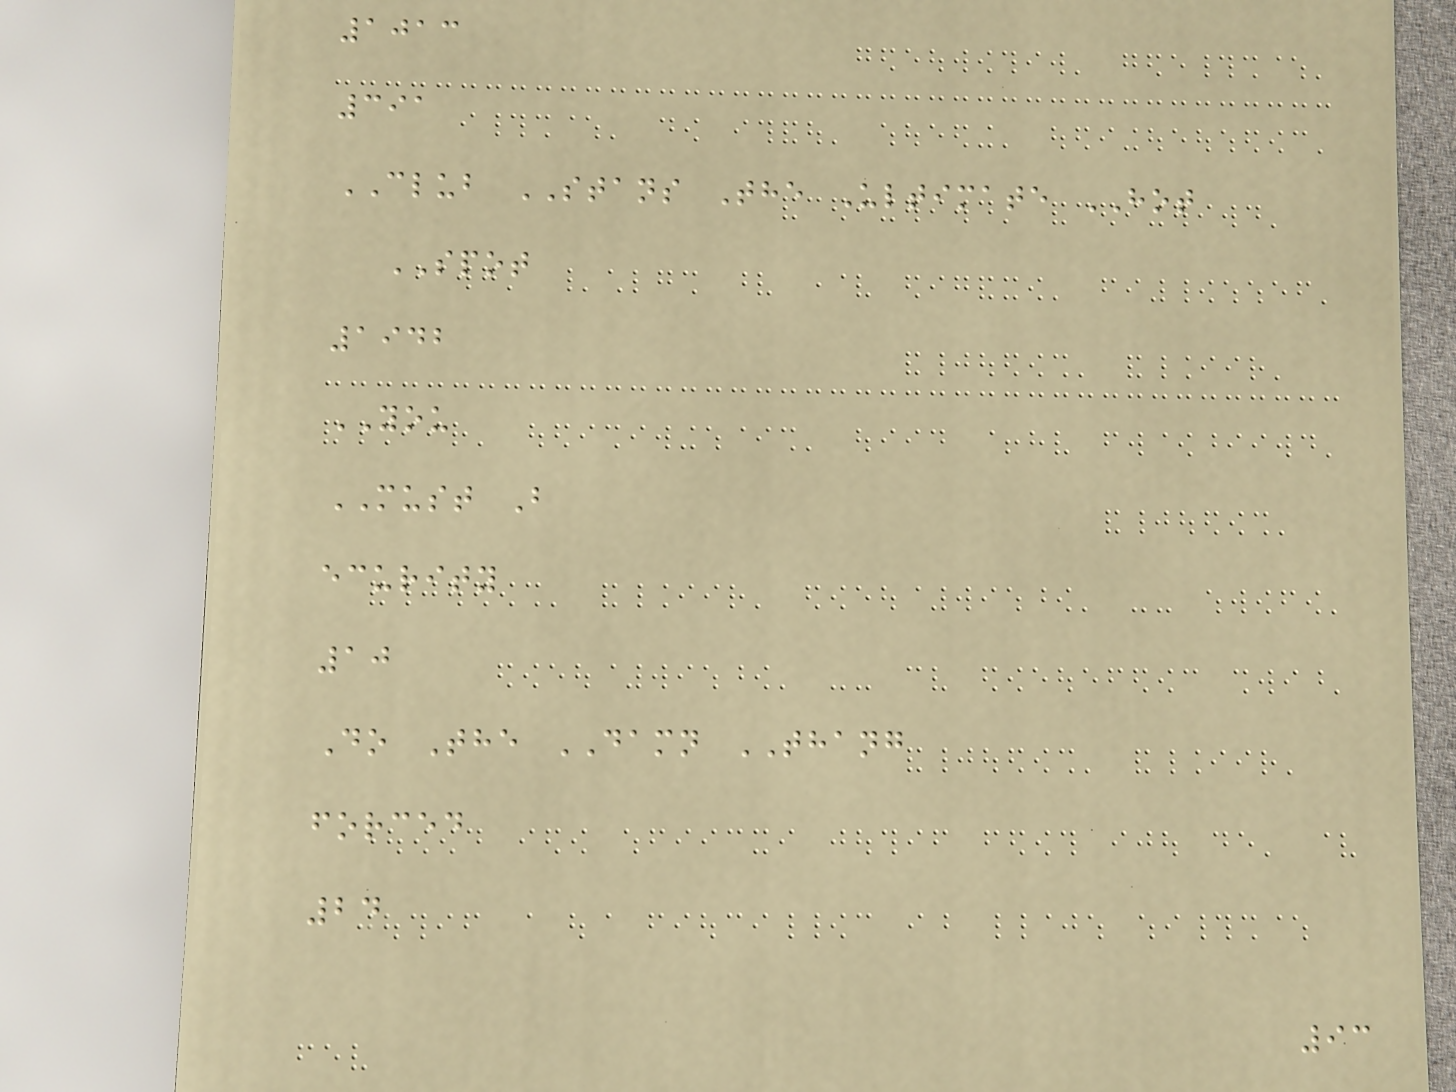1013
391
CLUB STANS The Ultimate HOT
SPOT
1942
YOU
MUST B
ecurity
10
Do The DAMN THANG
forced
24
93
